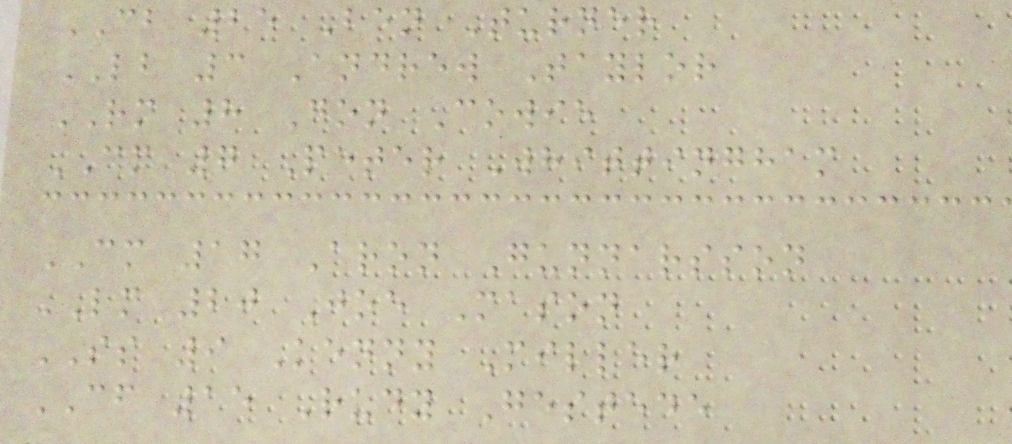CB 25 Ben Turner
LB 3 Andrew Taylor
RM 8 Don Cowie
CM 7 Peter Whittingham
CM 17 Aron Gunnarsson
LM 20 Joe Mason
SS 9 Kenny Miller
CF 15 Rudy Gestede
